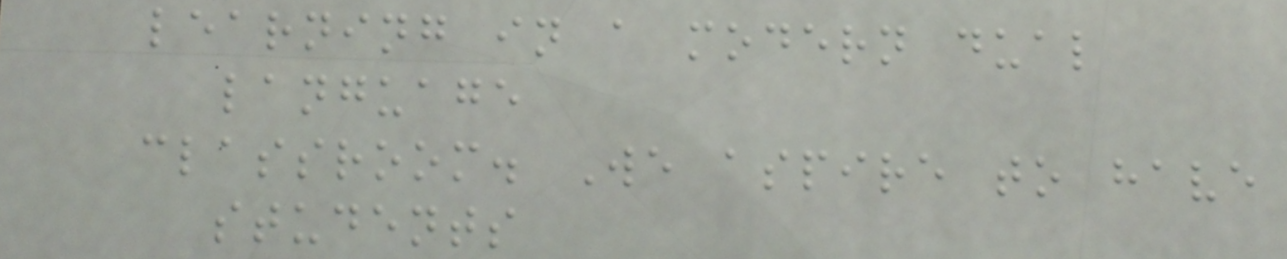learning in a modern dual
language
classroom. We aspire to have
students
